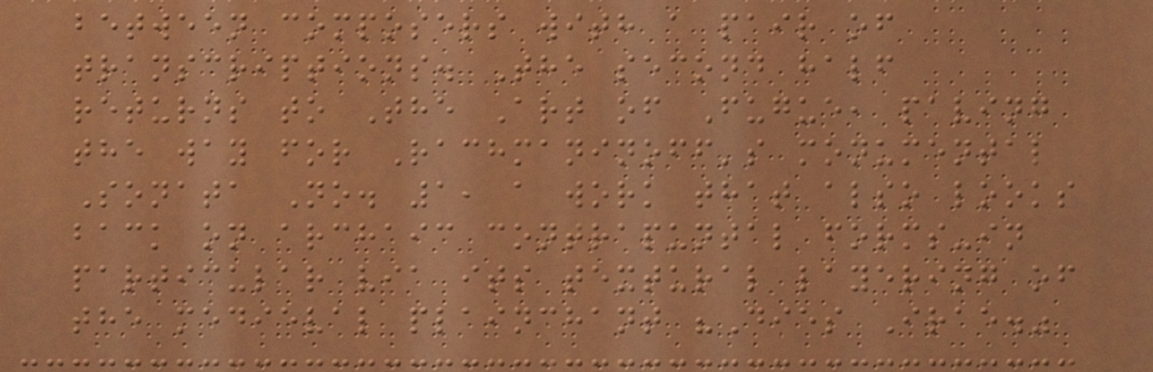between composers with a pair of
transcriptions. The second half
returns to The Art of Fugue, paving
the way for Rachmaninoff's monumental
Sonata No. 1, a work that also looks
back on archaic contrapuntal forms-in
particular via its textural layering of
the medieval plainchant "Dies Irae."
